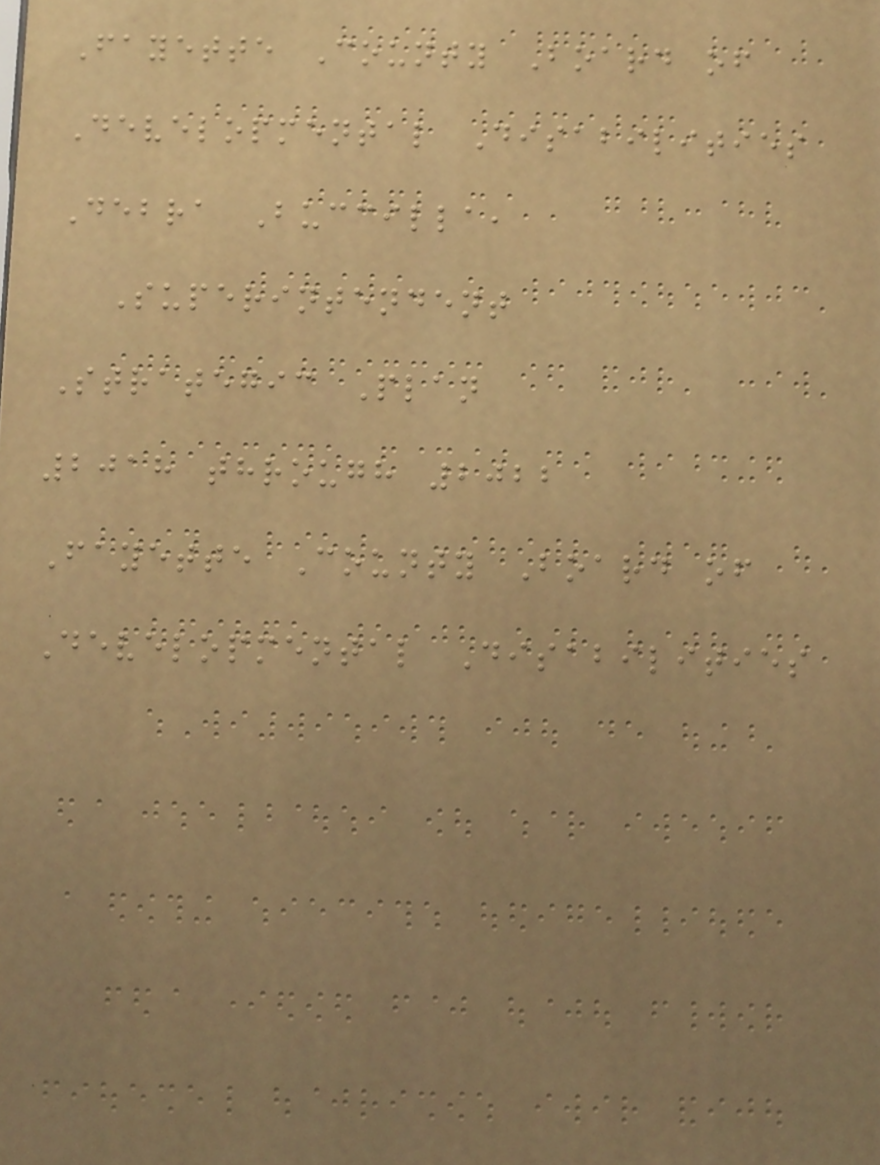Fayette County Board of
Developmental Disabilities
Debra Buccilla,
Superintendent
Strategic Plan
2018 through 2022
Fayette County Board of
Developmental Disabilities
